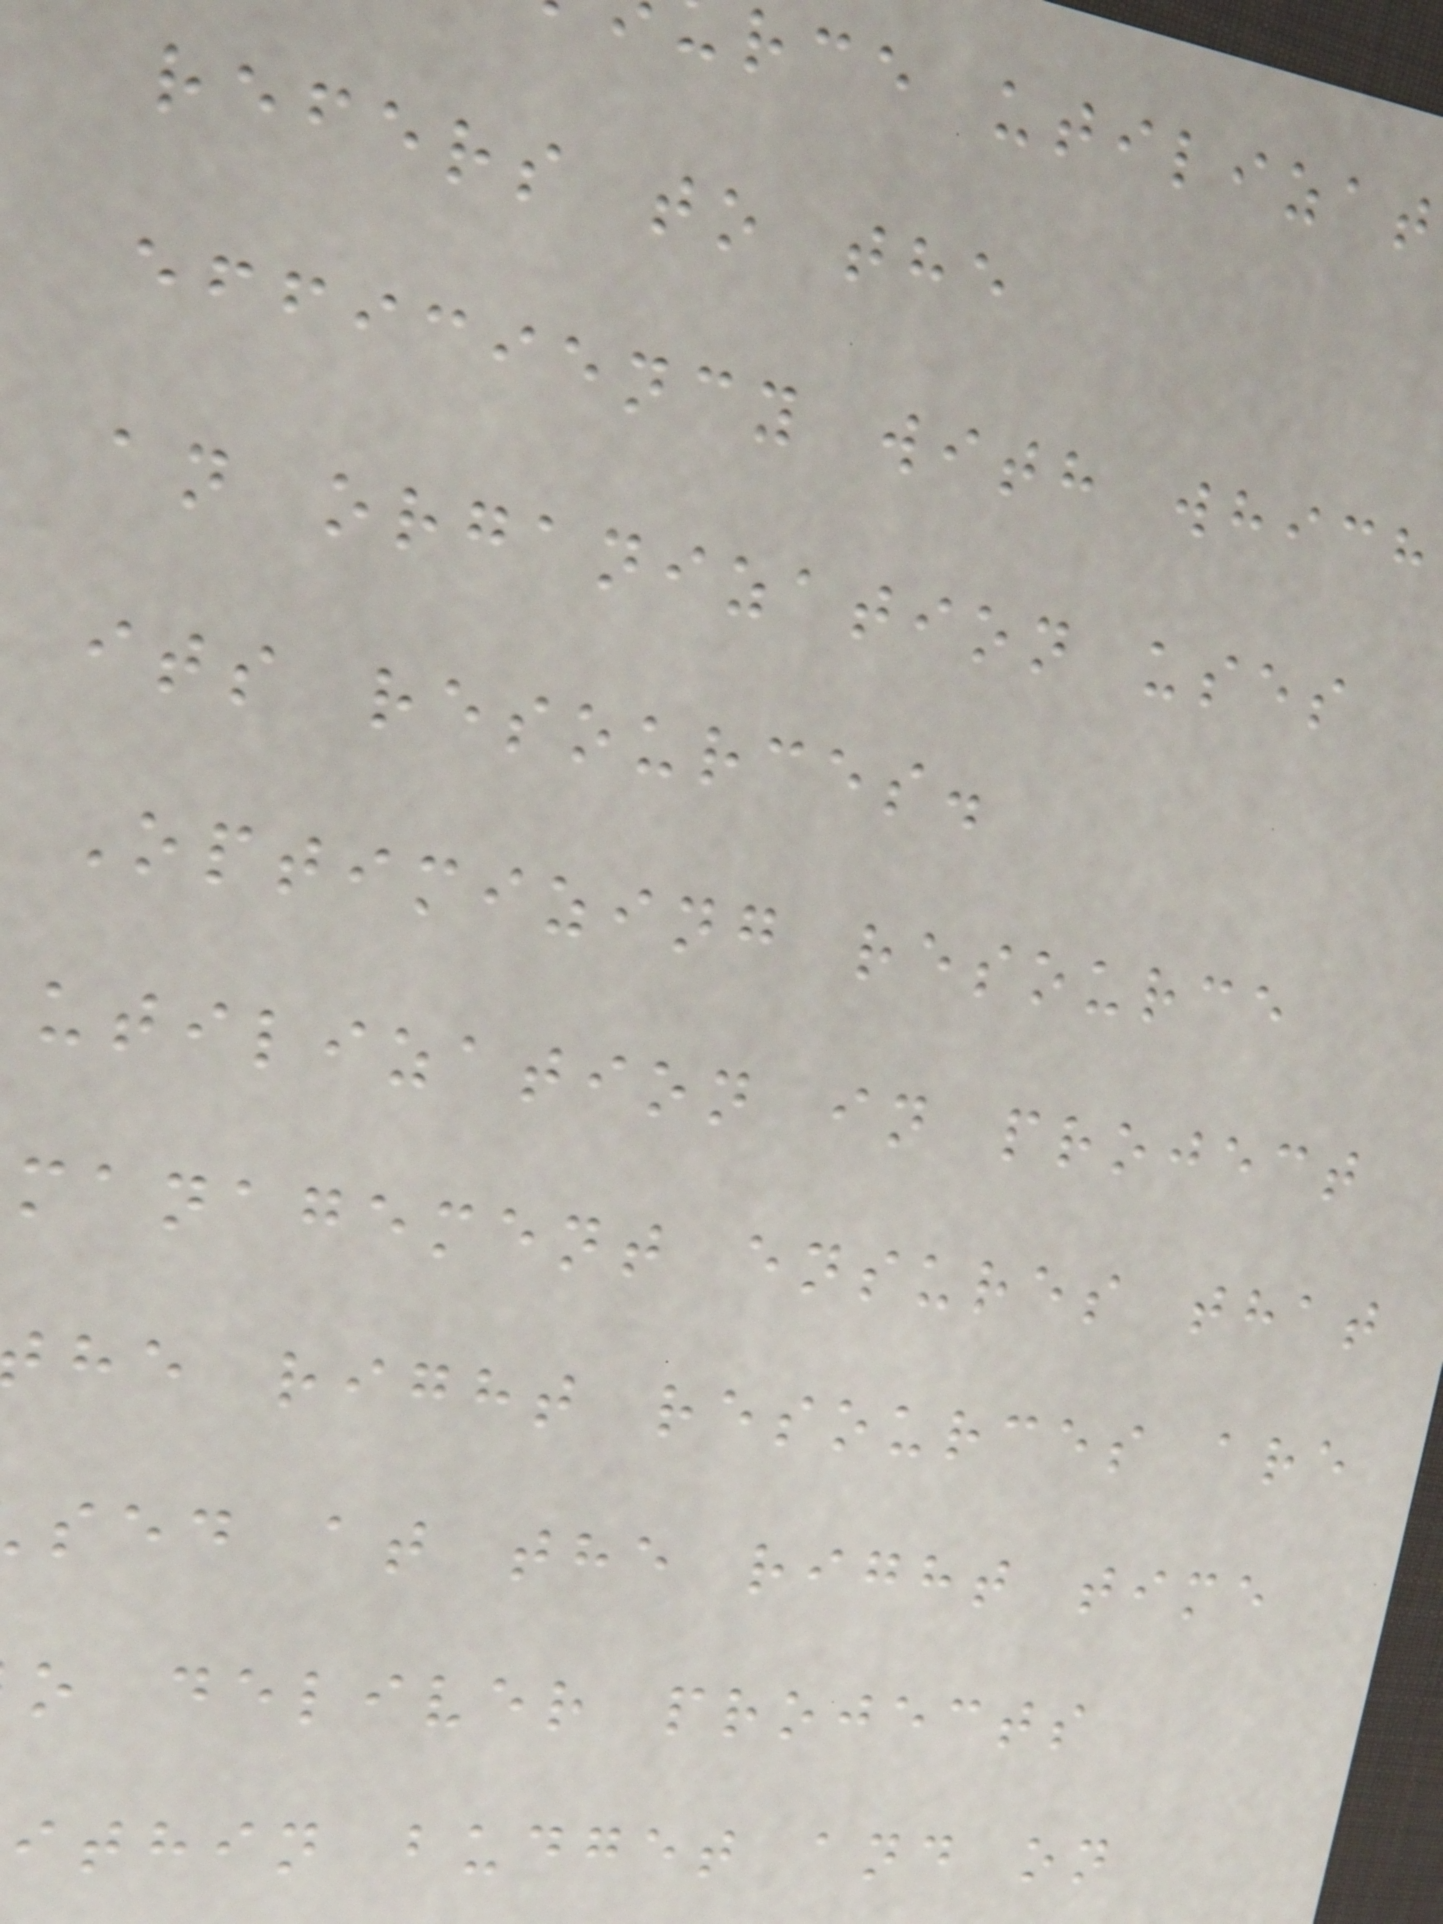rce utilizat
refers to the
efficiency with which
an organization uses
its resources.
Optimizing resource
utilization in project
management ensures that
he right resources are
sed at the right time
o deliver projects
ithin budget and on
